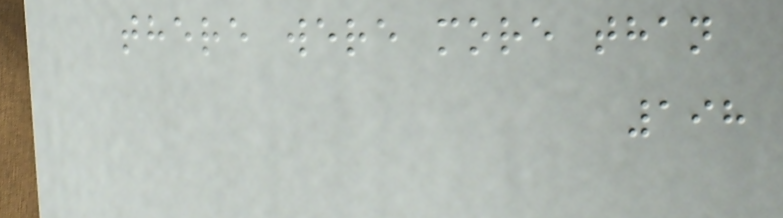there were more than
198
